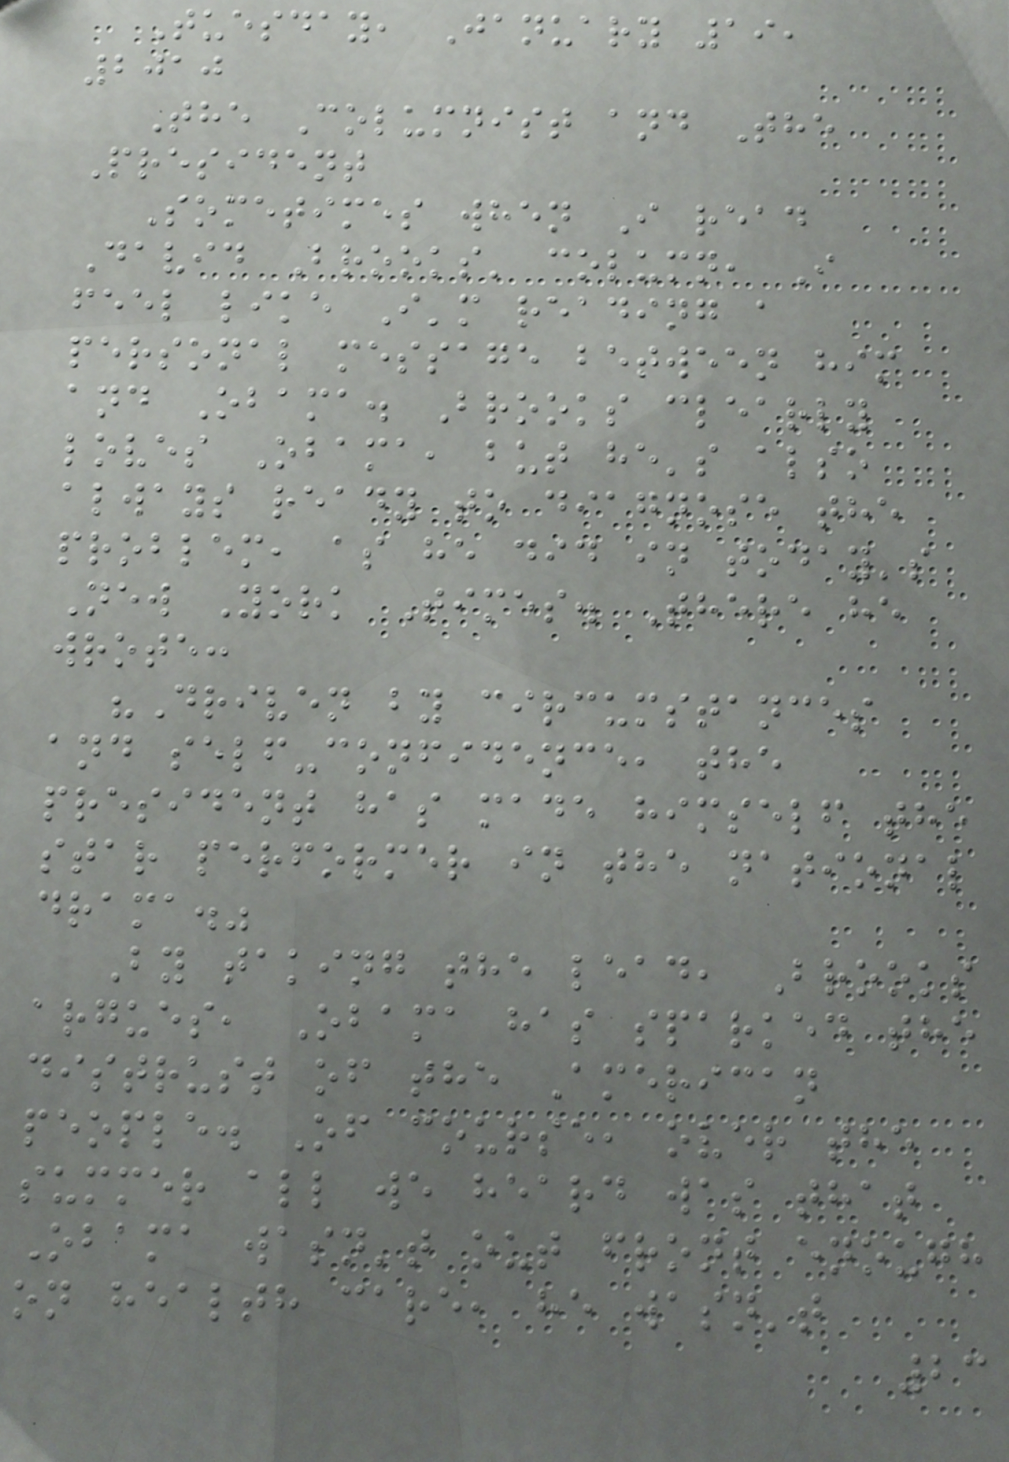Tuesday, January 19,
2010
The Columnist and The
President
Sometimes when I read
David Brooks' column, I
feel like I'm reading a
personal message between him
and Obama. Brooks clearly
loves Obama, but he's also
always ready to diagnose the
problem, as he did in today's
New York Times. There he
wrote:
"Driven by circumstances
and self-confidence, the
president has made himself the
star performer in the national
drama."
By taking the lead, Brooks
argues, Obama has sparked the
distrust of the American
people. Of course, over the
summer all we heard was that
Obama wasn't out front enough
on health care, he wasn't
23
